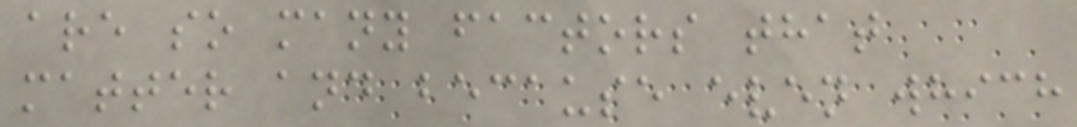are so many factors that
matter and because even which
